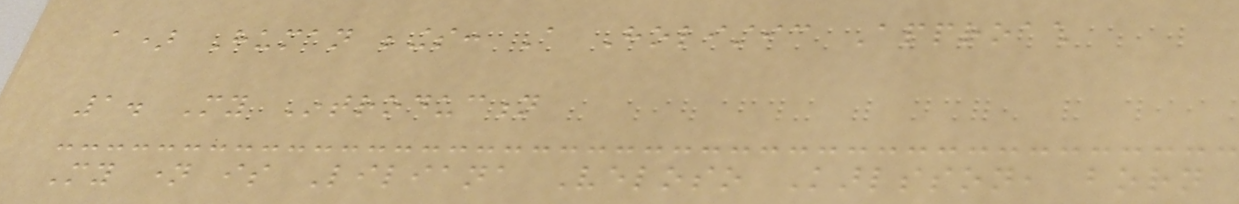a) Human beings: A Holistic Approach
1. My Introduction
My name is Liliana Veloso Karlsson, born
